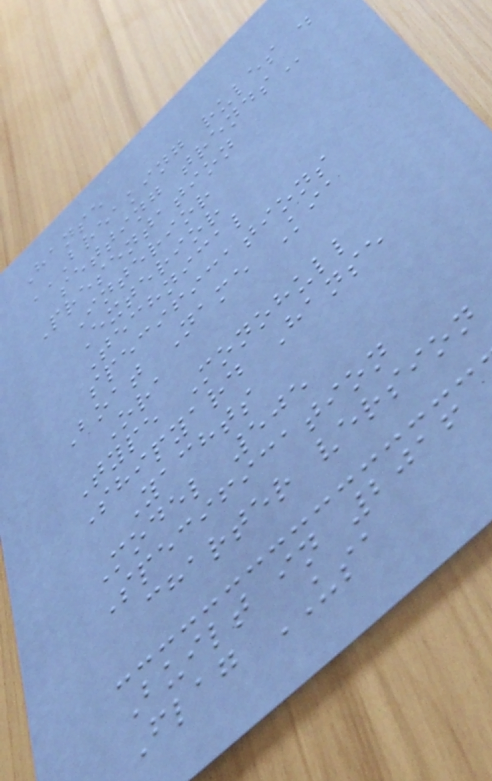Hanse
BREAKING RULES .
SETTING TRENDS
Presentation
Interior
Exterior
Technical
specifications
Boat Name Kia
Ora
Type Monohull
Shipyard Hanse
Yachts
Model 505
Specification
charter version
Built in 2016
Flag USA
